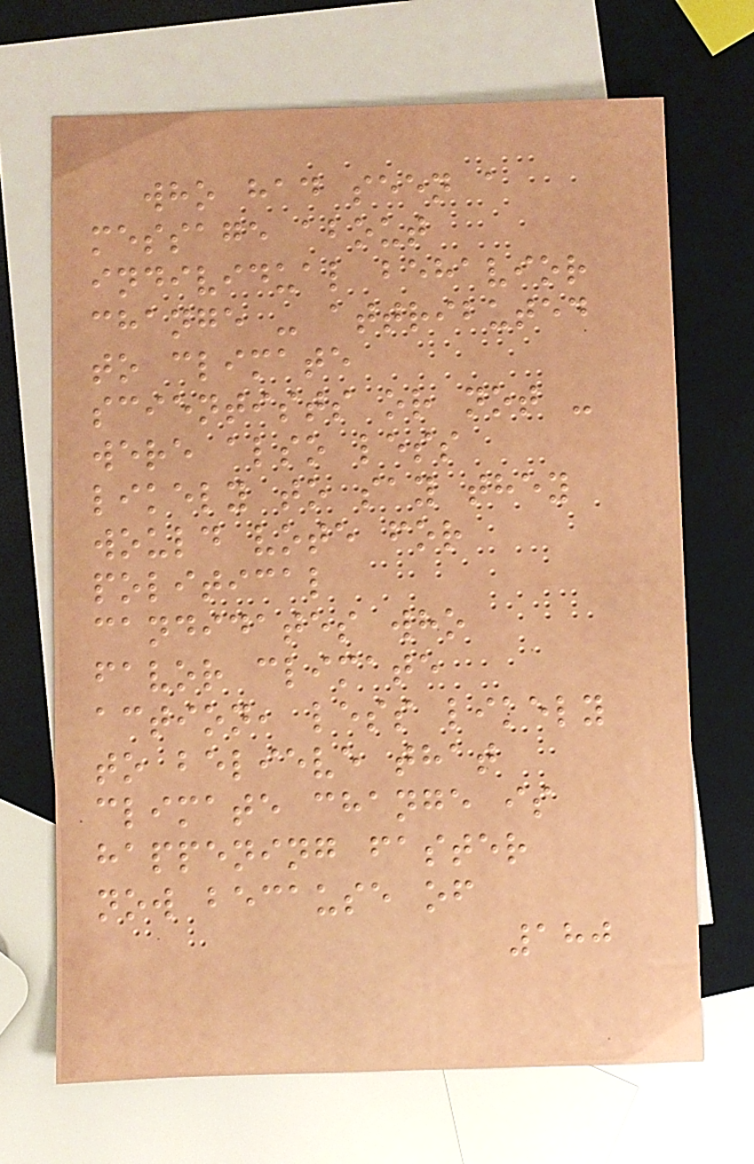who had seen a
message about
individual behavior
change - attributed
to climate
scientists or not -
were also less
likely to say they
would vote for
political
candidates who
favor climate
action, less likely
to believe that
climate change is
happening faster
now because of
180
